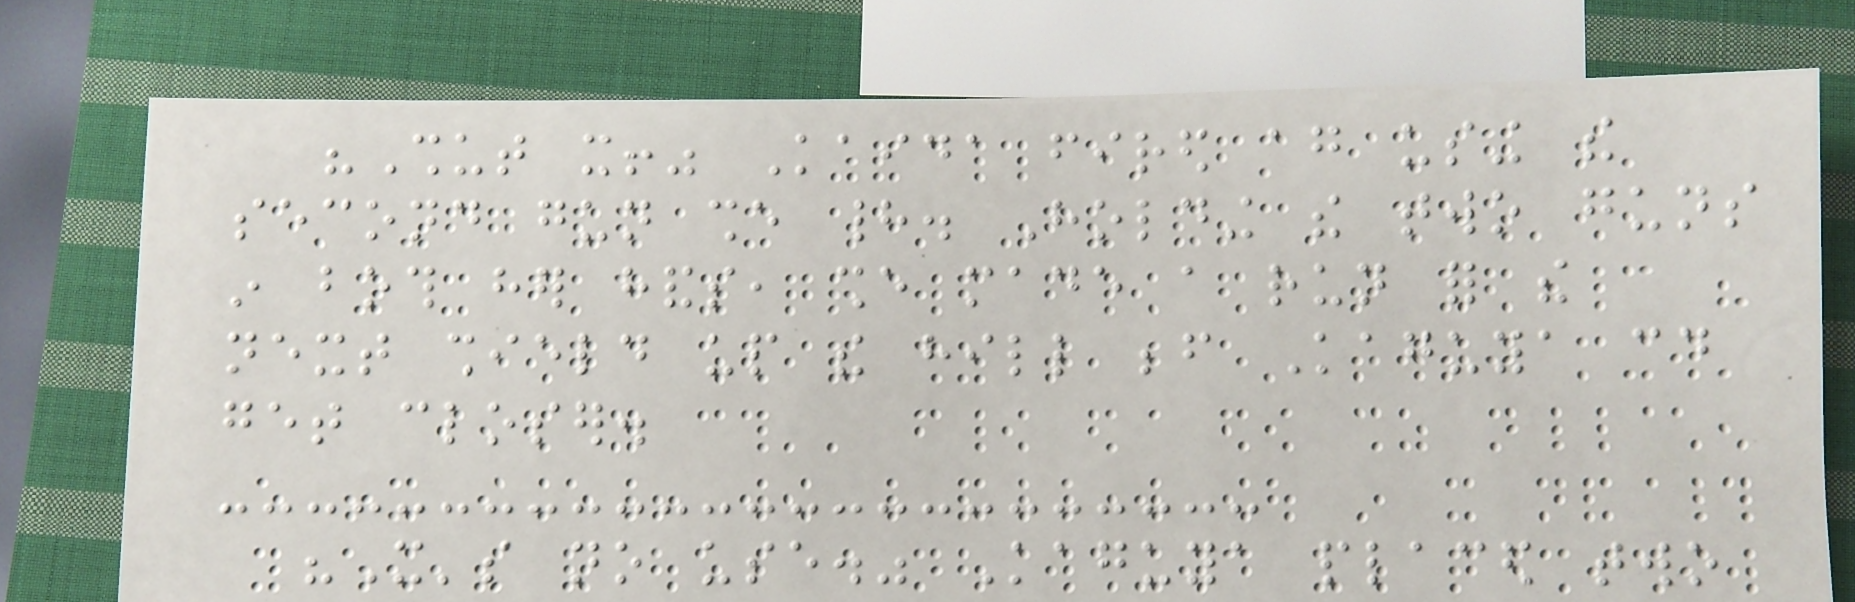"Shut it!" Kaida fired again using the
second gun she had. Holding the two guns
in both her hands, she made a run for the
next shield up the hill before Kaguya could
get closer.
"It's no use." Kaguya placed two
